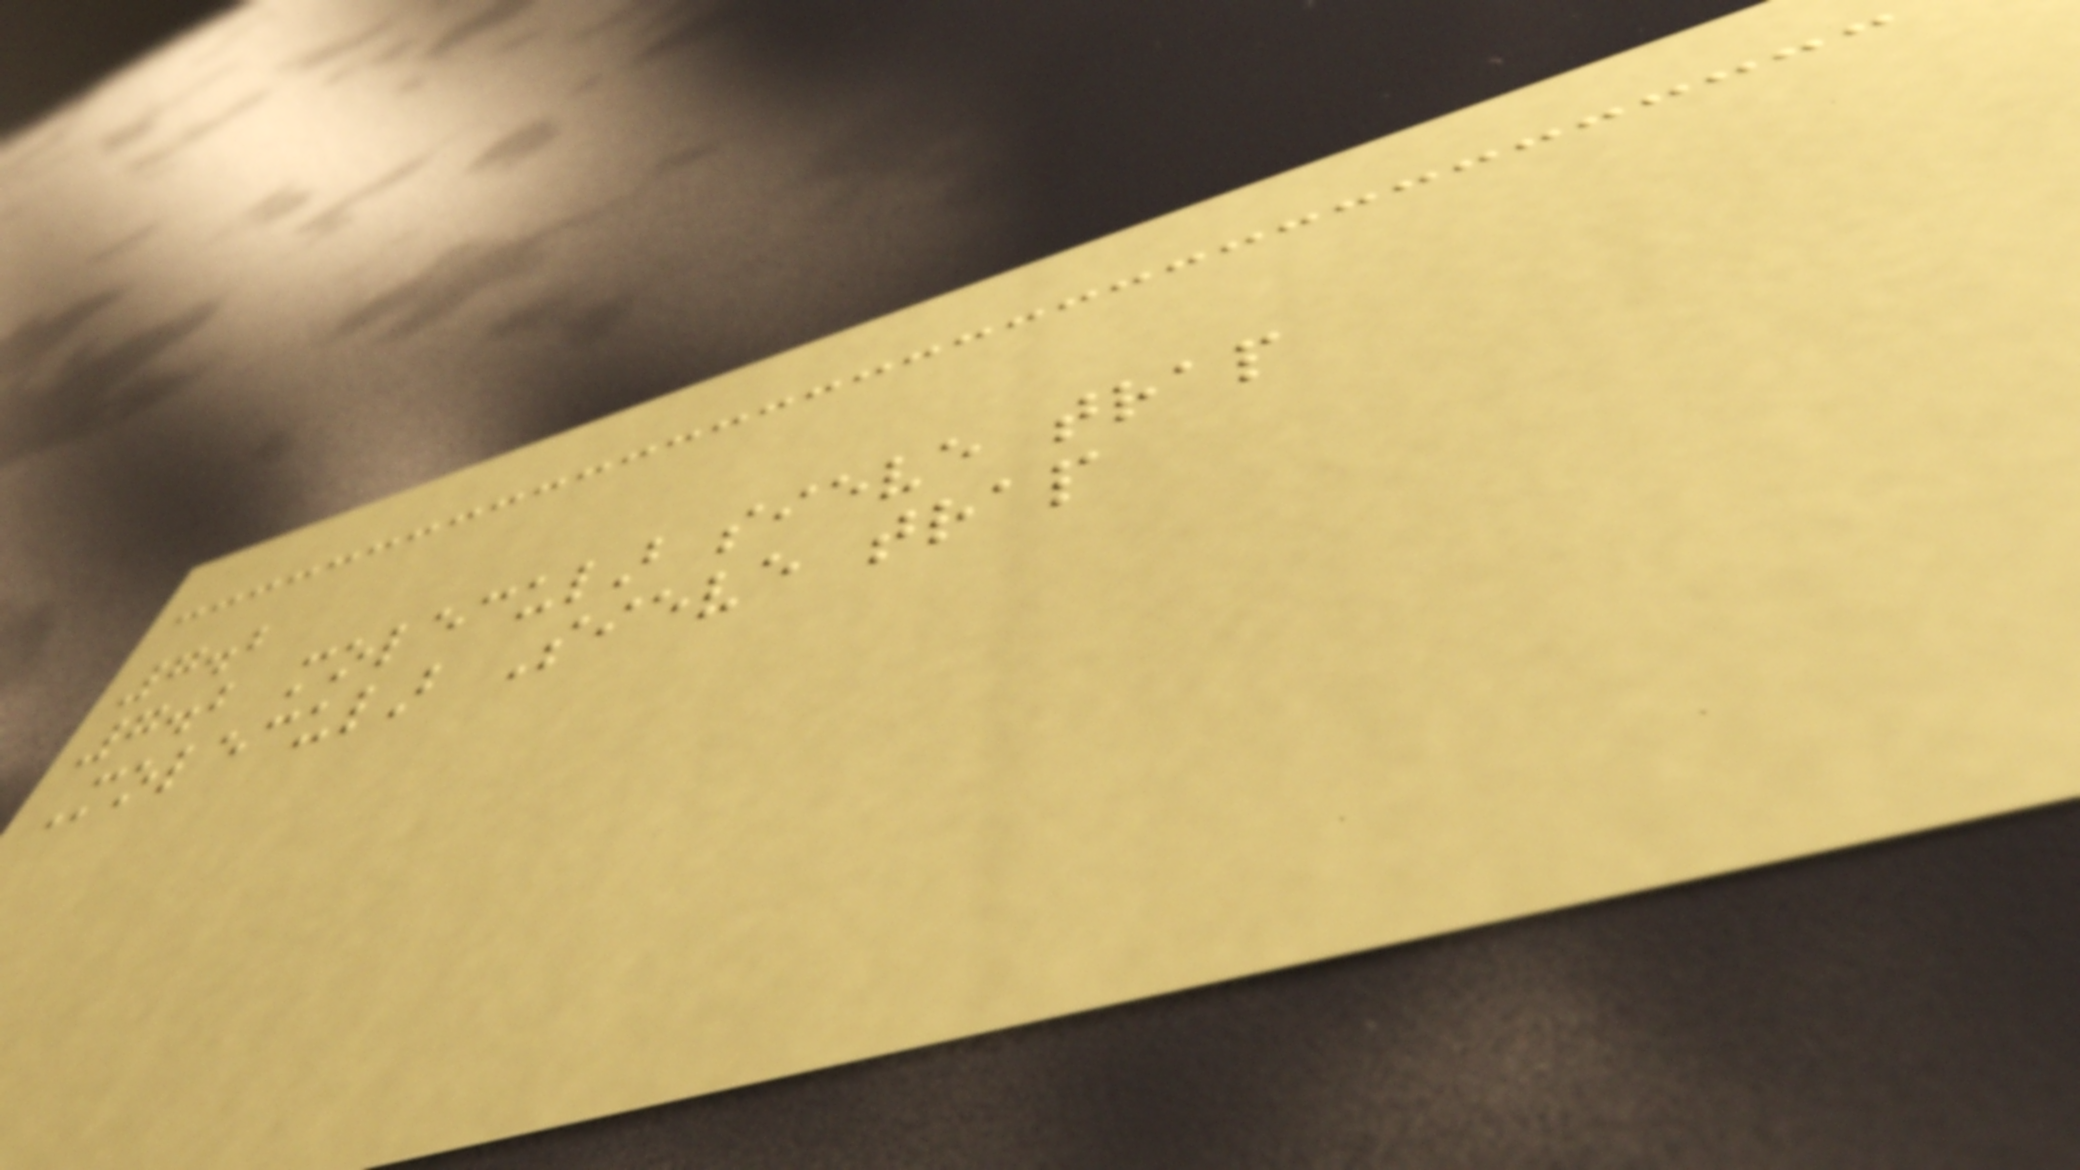7.2
7.2 molecular sieve trap
Molecular Sieve trap
